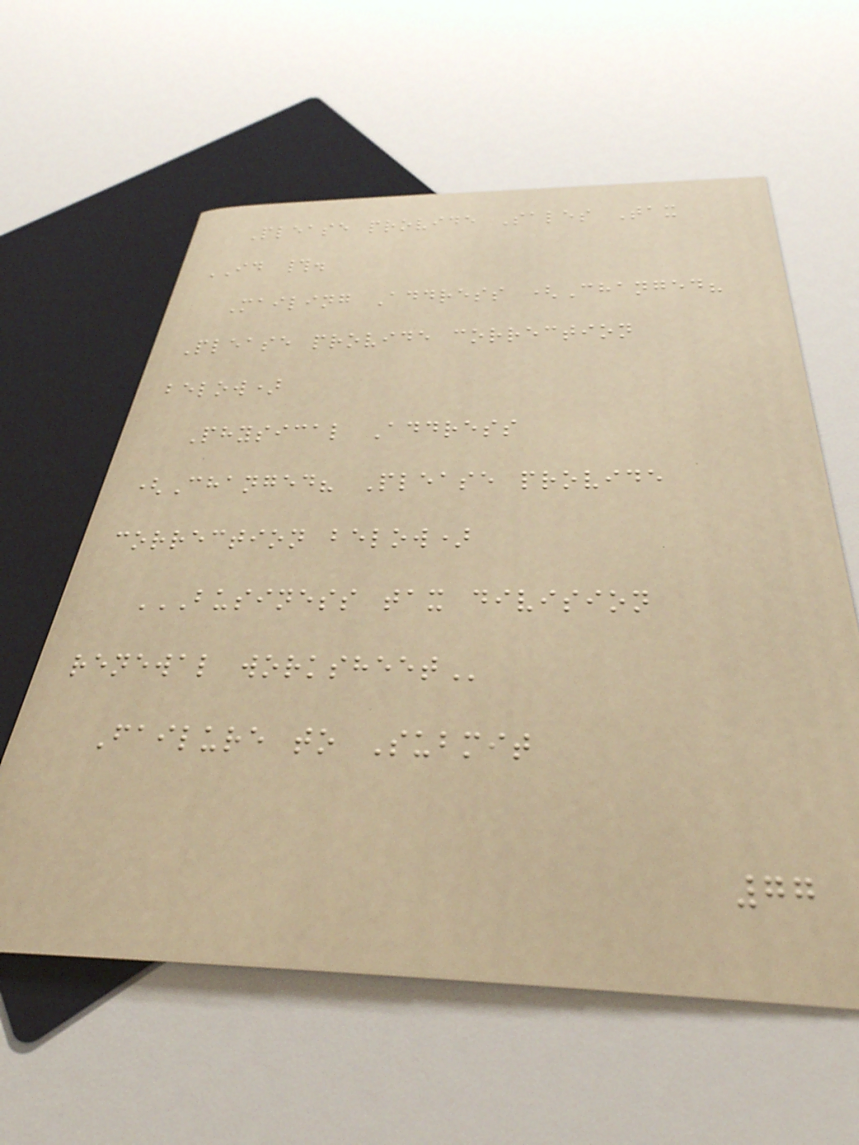Please provide Sales Tax
ID #.
Mailing Address (Changed?
Please provide correction
below)
Physical Address
(Changed? Please provide
correction below)
BUSINESS TAX DIVISION
RENEWAL WORKSHEET
Failure to Submit
77
